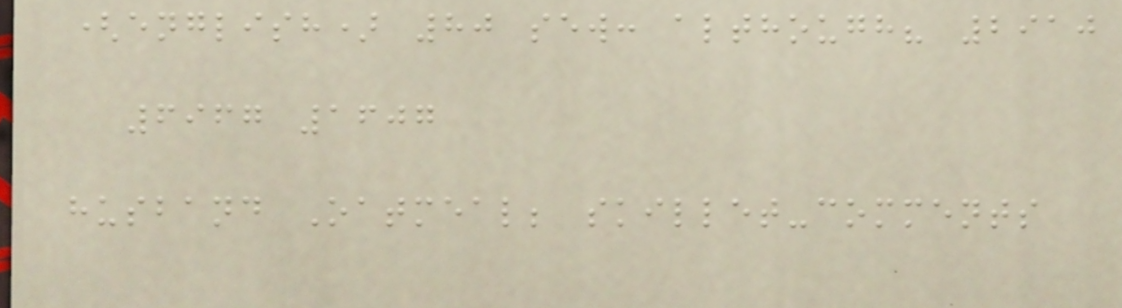(english) 80 sew: although? 2910
6967 1607
husband Oatmeal; skillet-comments
